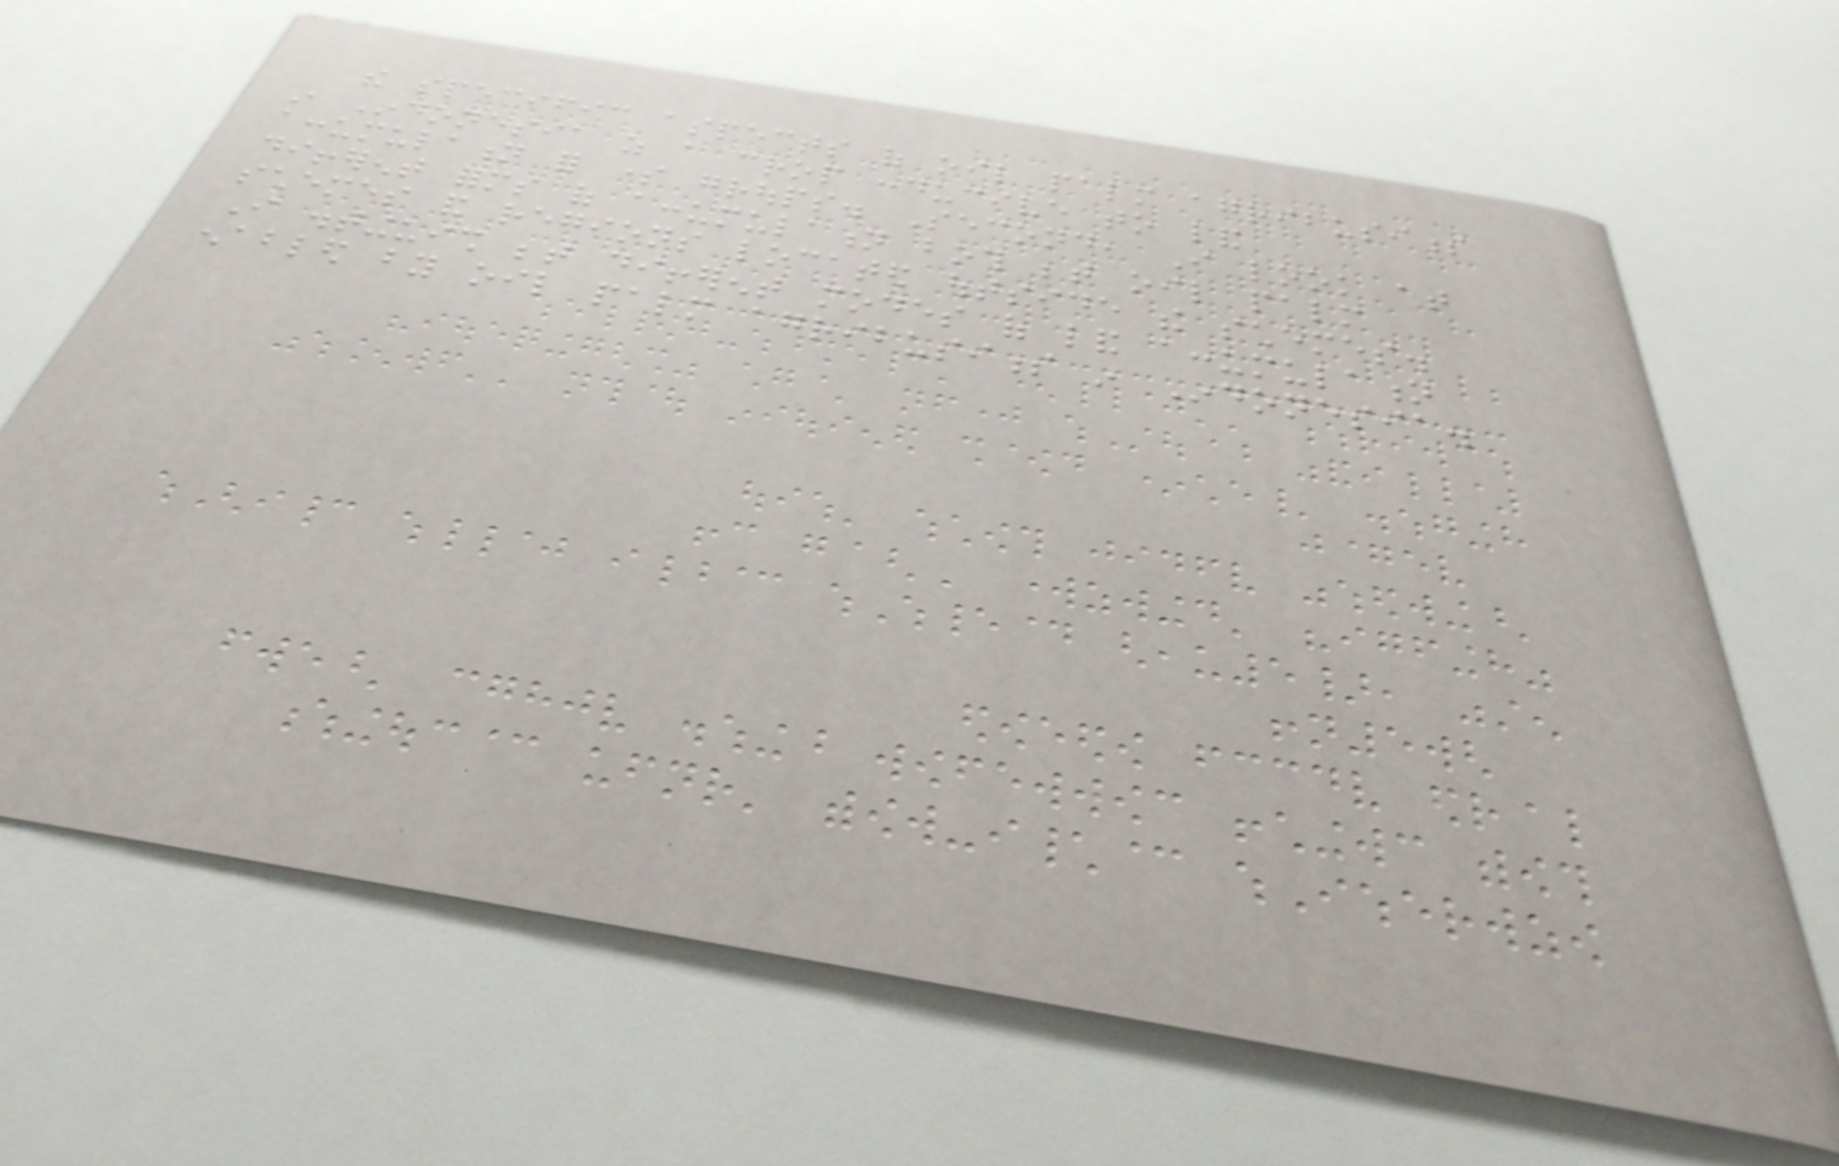the specific aspects of oil palm agribusiness
in Indonesia as a crop conducive to land
accumulation for some groups. Second, I look at
different forms of accumulation both between oil palm
schemes and regions located outside the schemes.
I distinguish between different modes of land accumulation
enabled by oil palm agribusiness in Indonesia.
